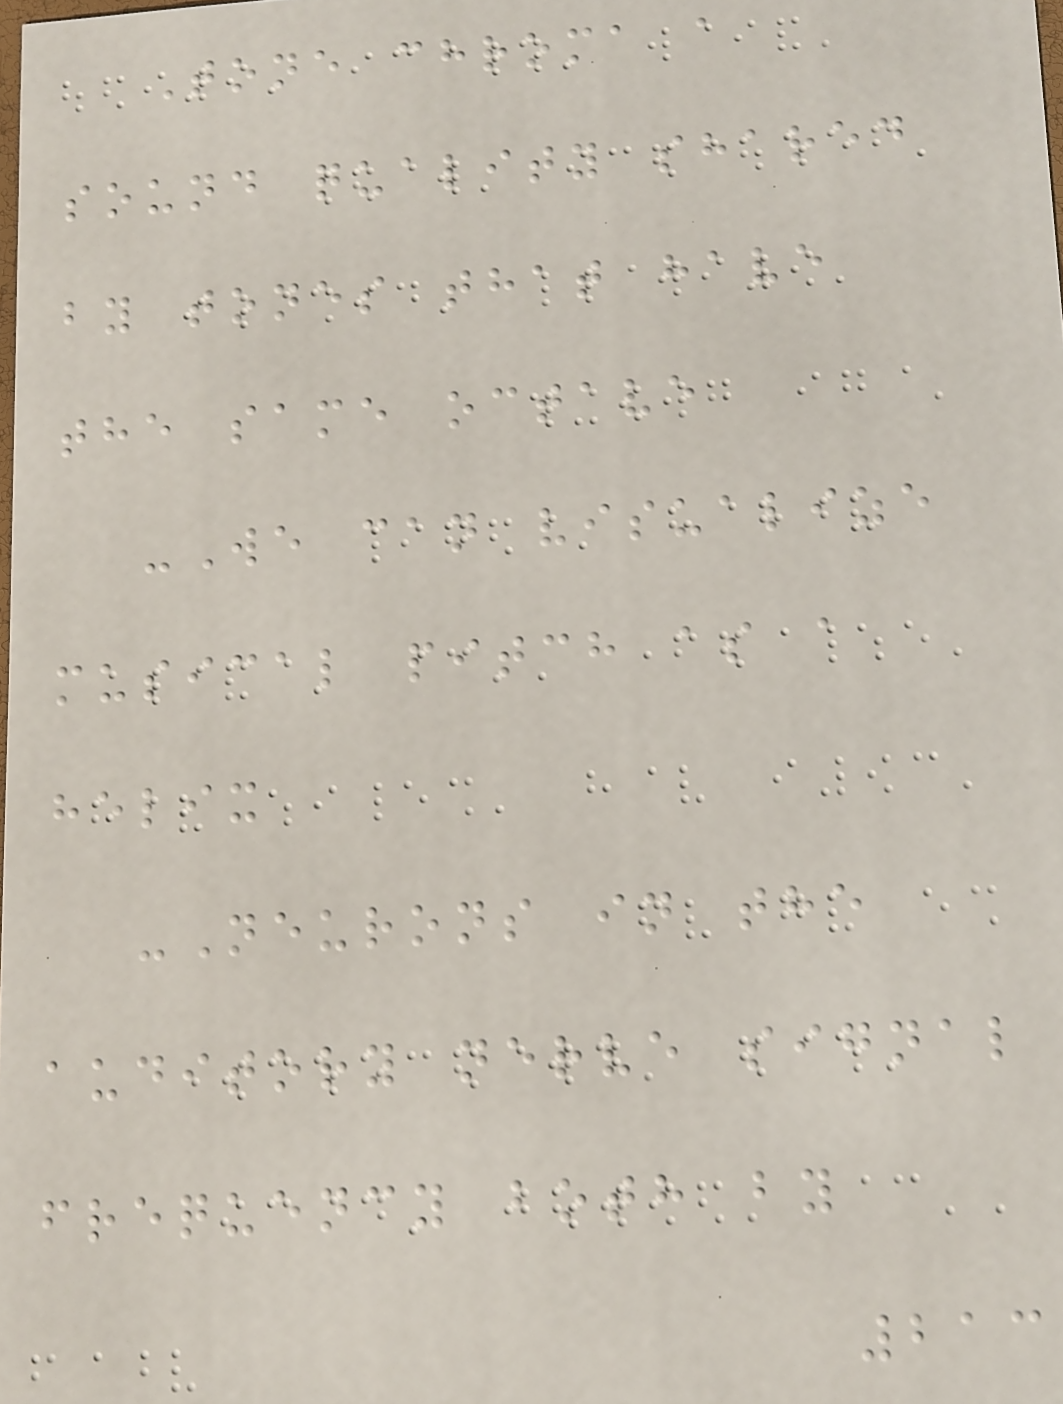Tone chroma a
sound quality shared
by tones that have
the same octave
-We can visualize
musical pitch as a
helix
-Neurons in the
auditory nerve signal
frequency both by
213
